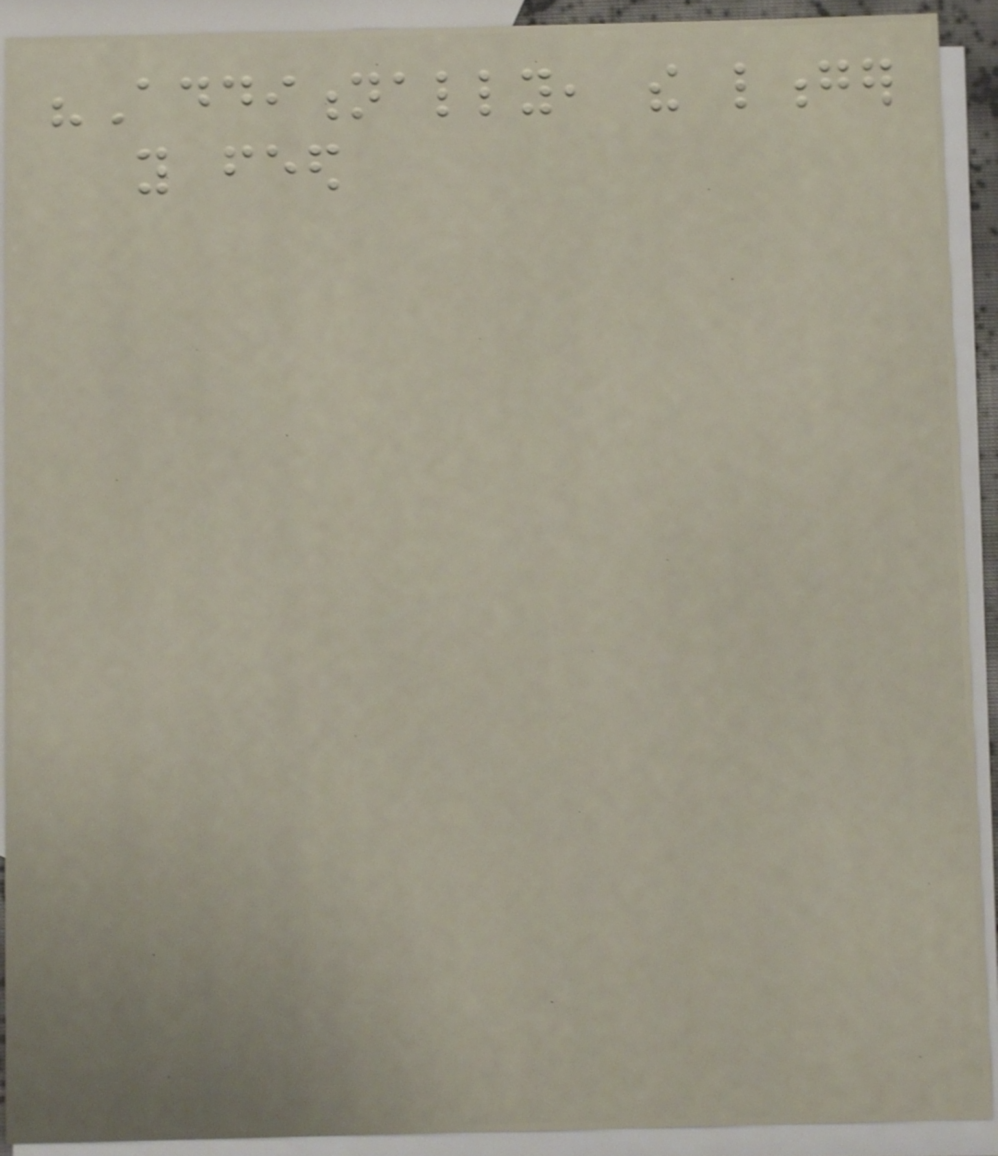"Additionally, the longer
you feed
